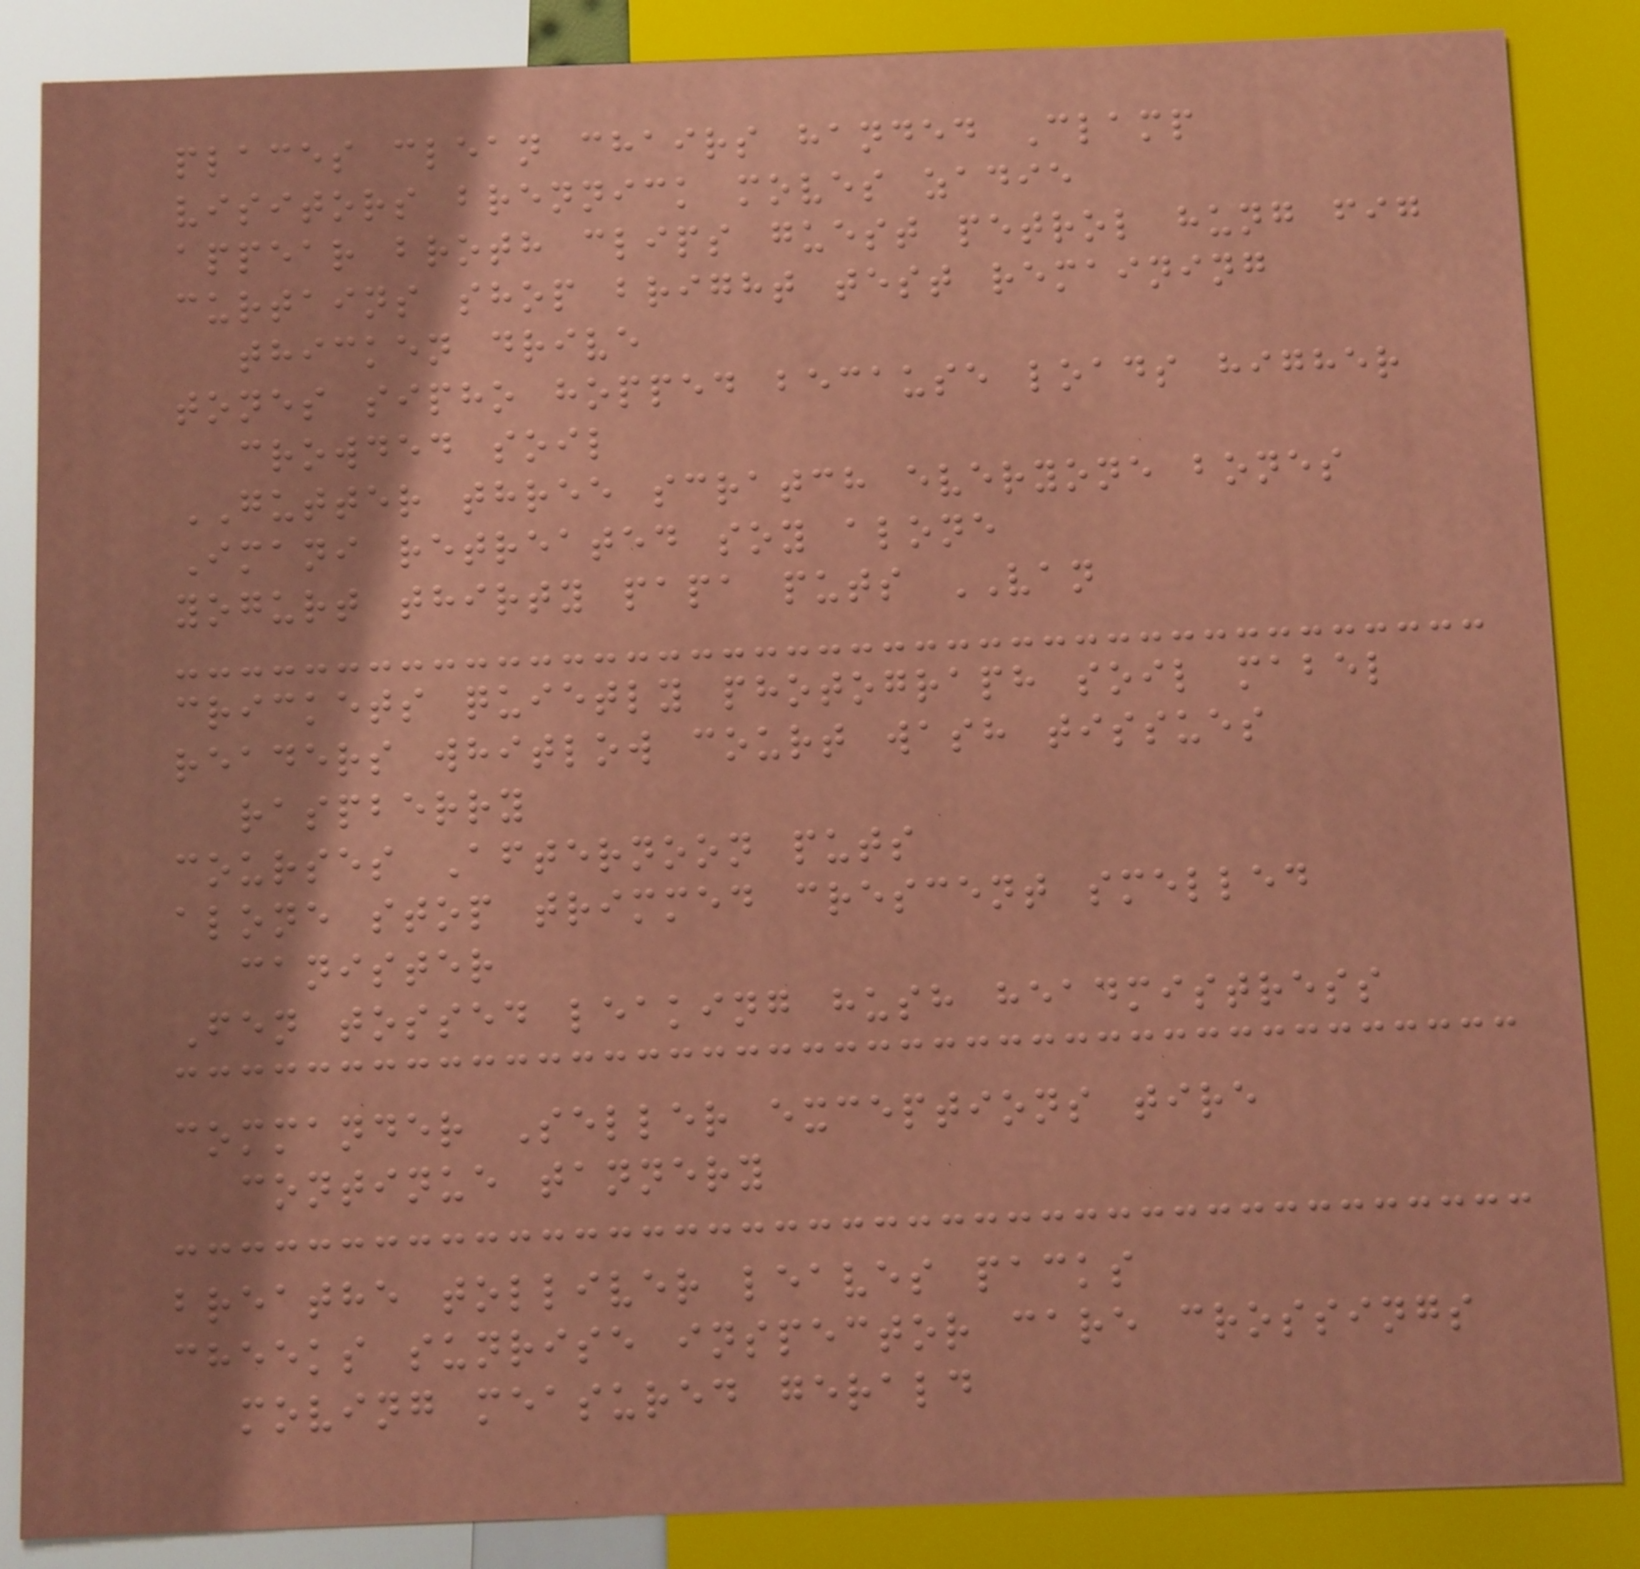places clean chairs handed Clamp
visitors brennick moves zadie
appear broth clips guest petrol hung fig
curtains shop bright test remaining
thicken drive
tones sipho hopped because loads higher
crowded soil
GUTTER three scratch everyone bones
Imani retreated soy alone
yogurt thirty papa puts VAN
crickets quietly photograph soil mabel
readers whitlow court wash tissues
raspberry
courses Afternoon puts
alone stop trimmed crescent smelled
canister
Fen tossed leaking hush headmistress
commander Seller exceptions tire
continue tannery
breathe tolliver leaves packs
cheeks sunrise inspector care crossings
moving measured gerald
